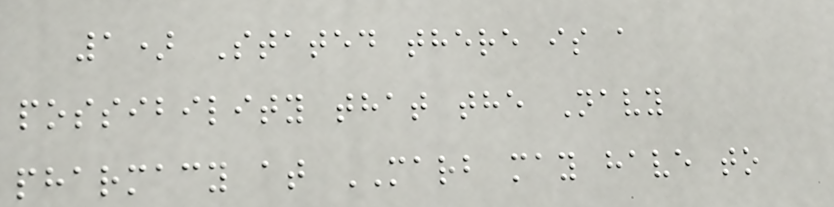1) Stated there is a
possibility that the Navy
pharmacy at MARB may have to
